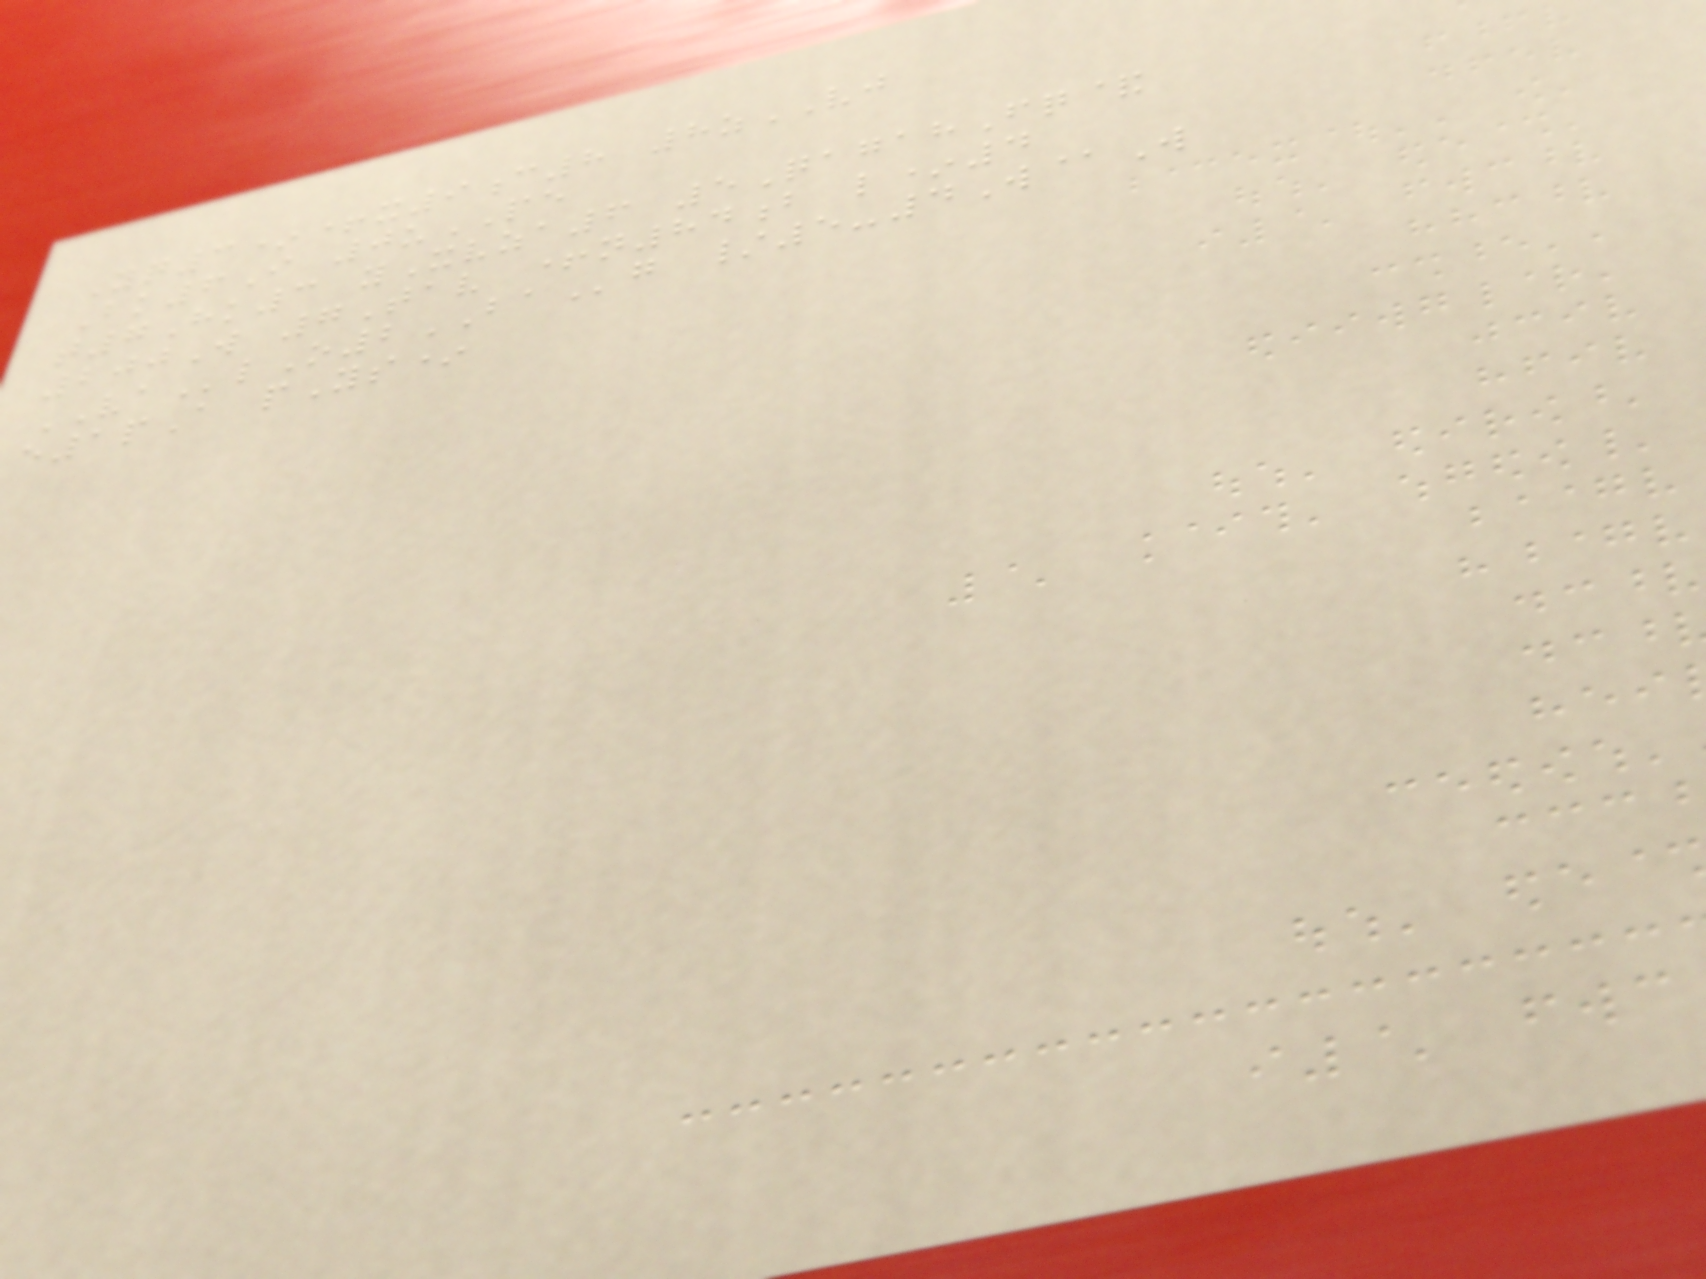Yq3*+x9c8 8zVJ
Bk6I 0uPE
t7Hk3 yXvza6 5QagahFq&
200W 7Tav +n84b l*4
VAlO2BAg /5-4W@W
e1pA pYs*
